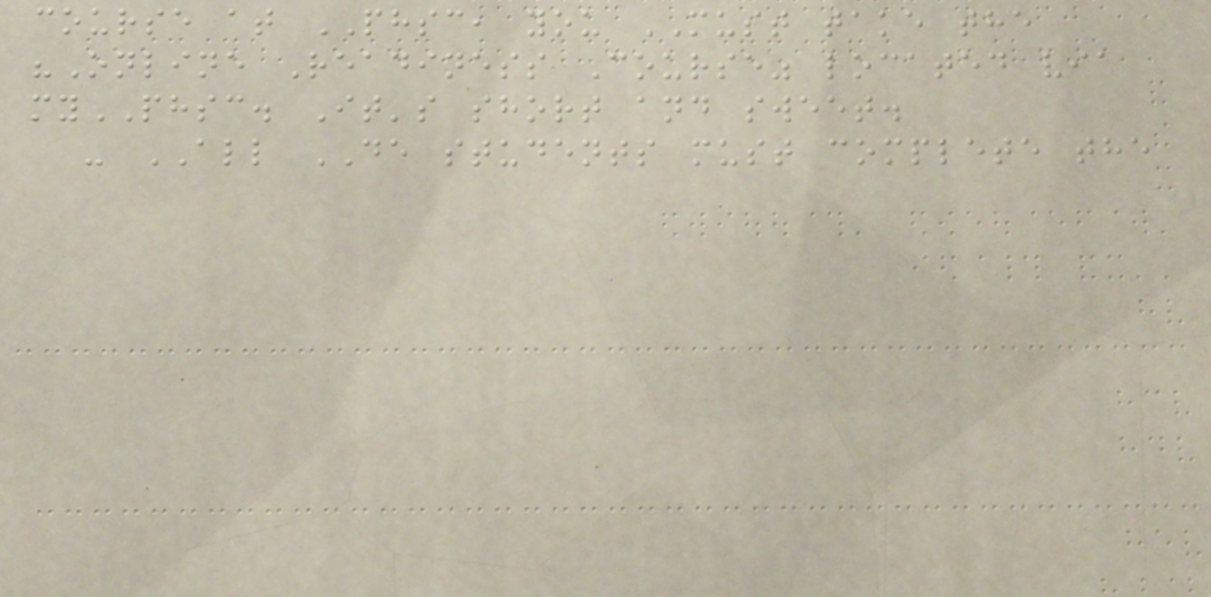course at PHSC, you MUST take the
"Online Readiness Course" located via
myPHSC. It's short and sweet.
- ALL DE students must complete the
